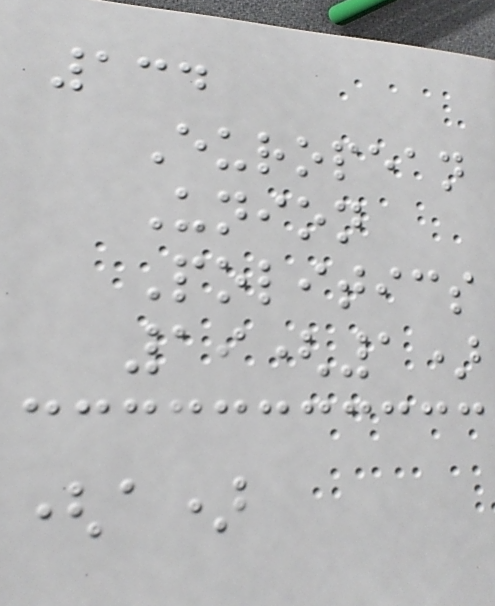134
European
Union
Politics
19(1)
(a)
